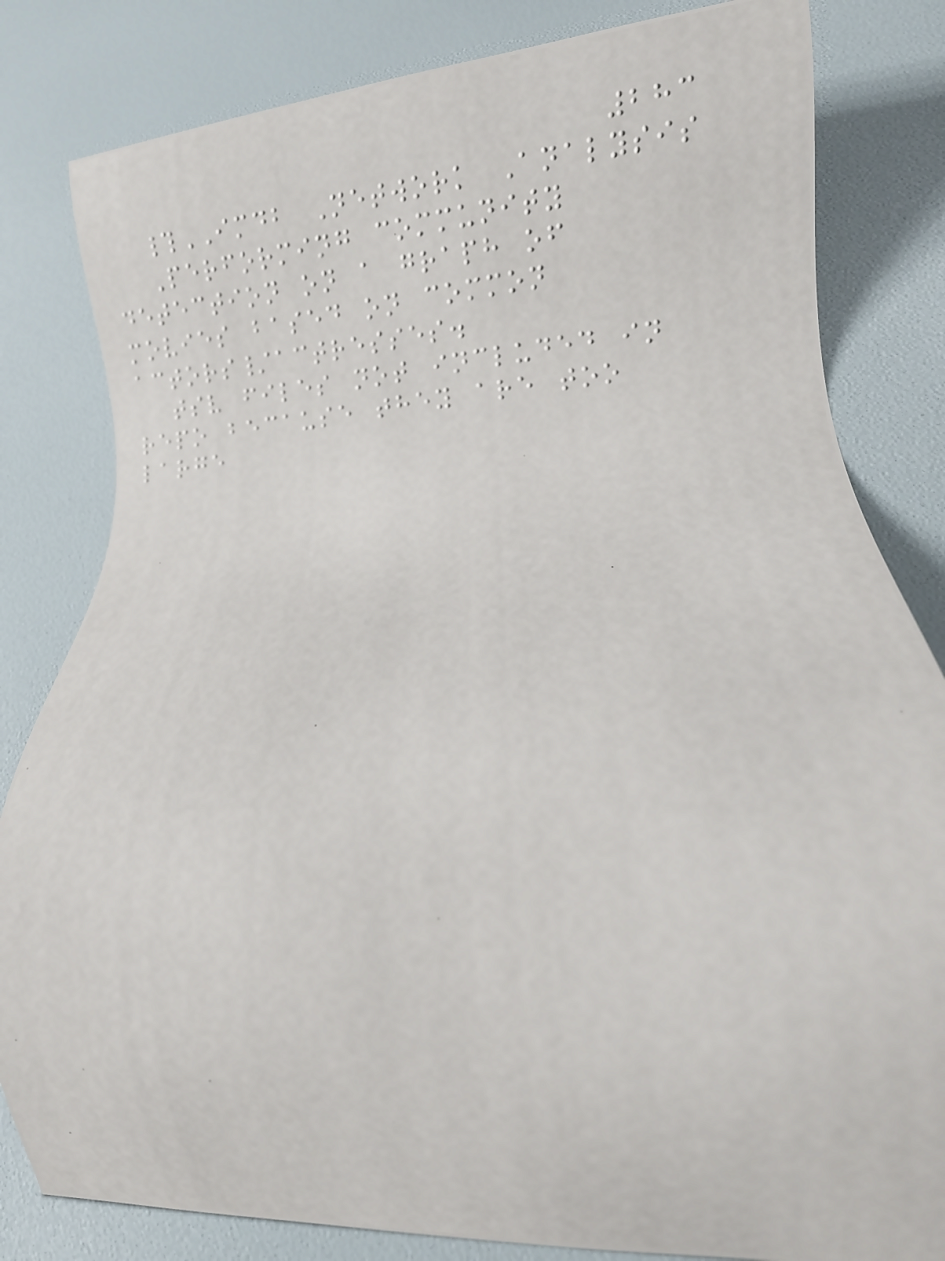283
#IMDB Network Analysis
Performing community
detection on a graph of
movies based on common
actors/actresses.
tsv files not included in
repo because they are too
large
